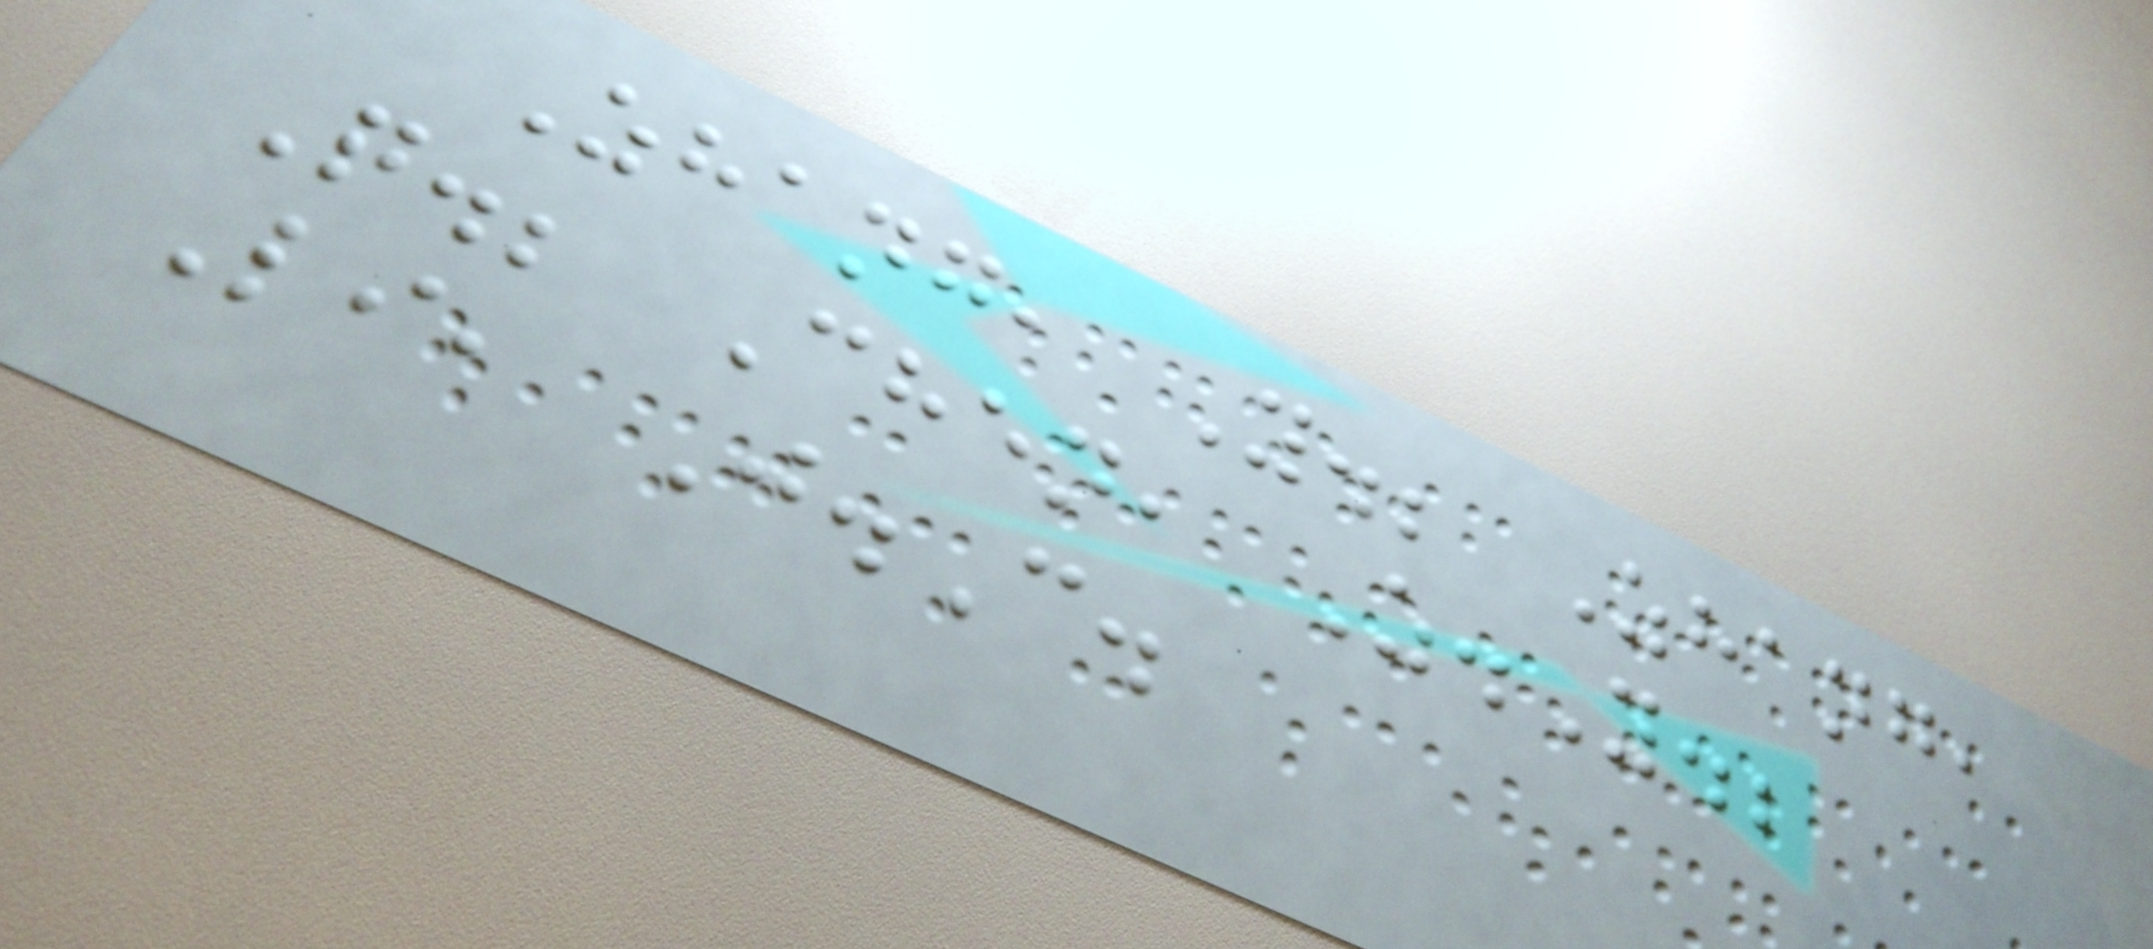Zhang, Y.; Zhang,
Q.; Chen, Z.Y.;
Li, J.C.
